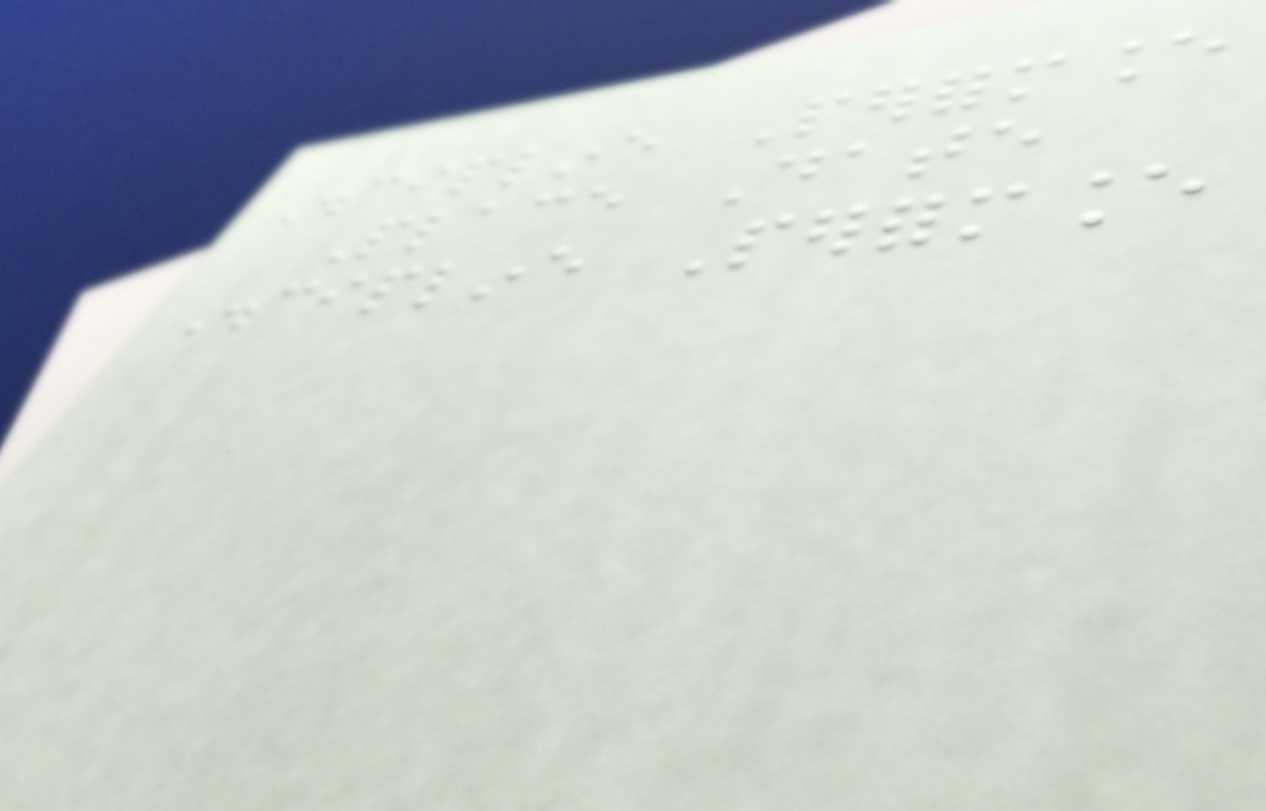Discipline Performance
Place Date
Discipline Performance
